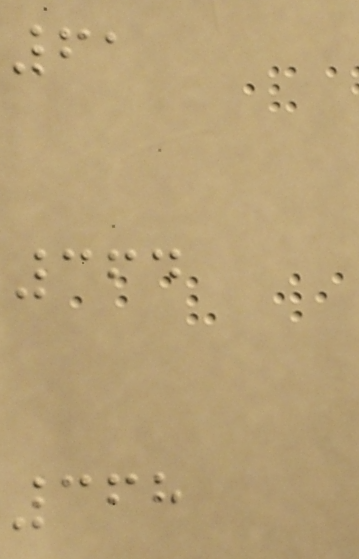61
364
368
